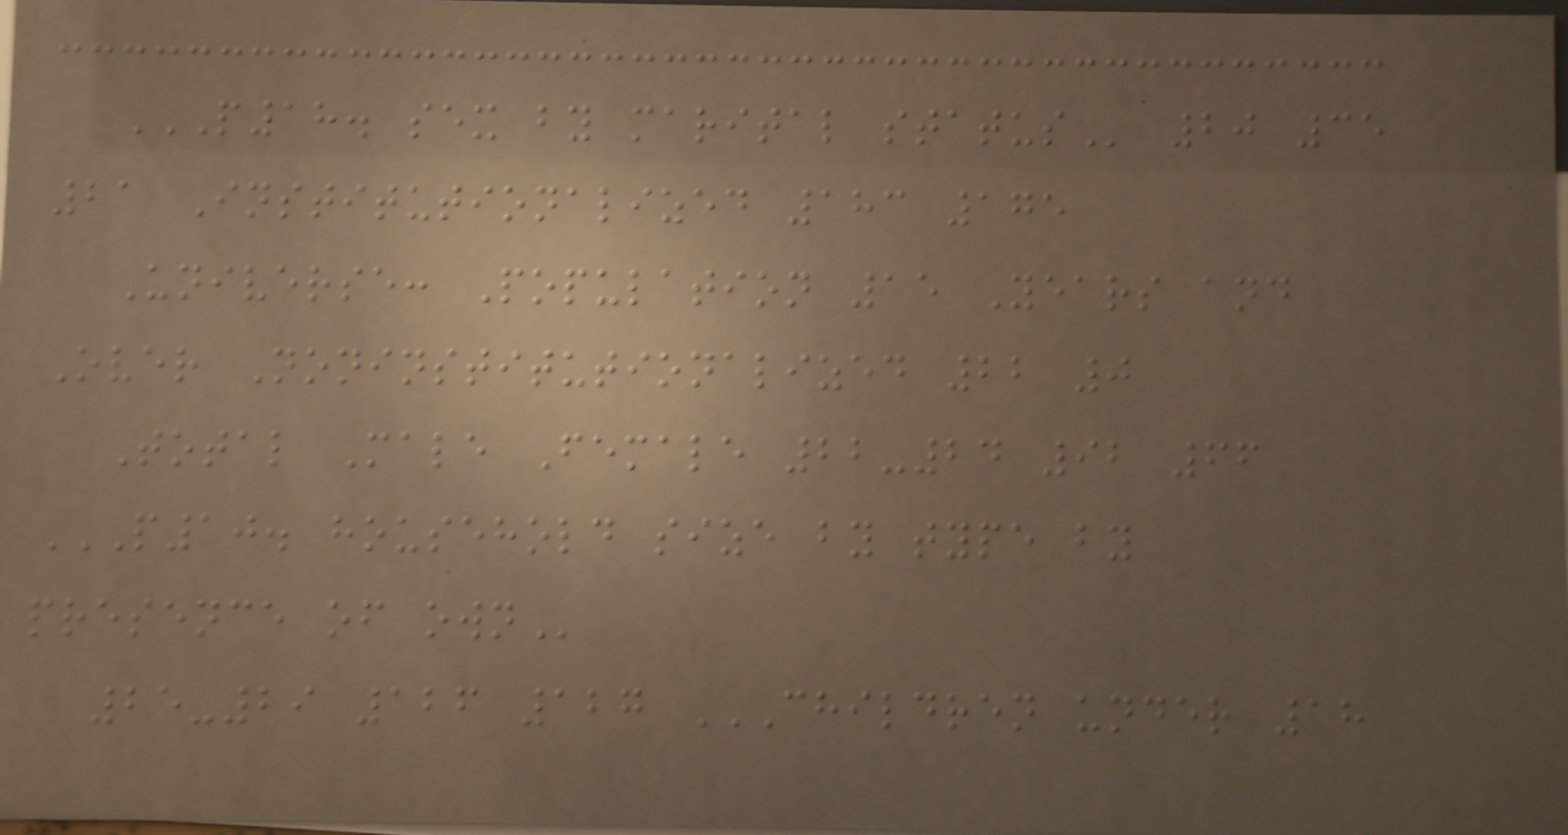P18. SEX BY MARITAL STATUS 20 35
21 Institutionalized 183 175
Universe: Population 15 Years and
Over Noninstitutionalized 22 0
Total Male Female 22-24 92 66
P10. HOUSEHOLD SIZE BY TYPE BY
PRESENCE OF OWN
25-29 126 127 CHILDREN UNDER 18
